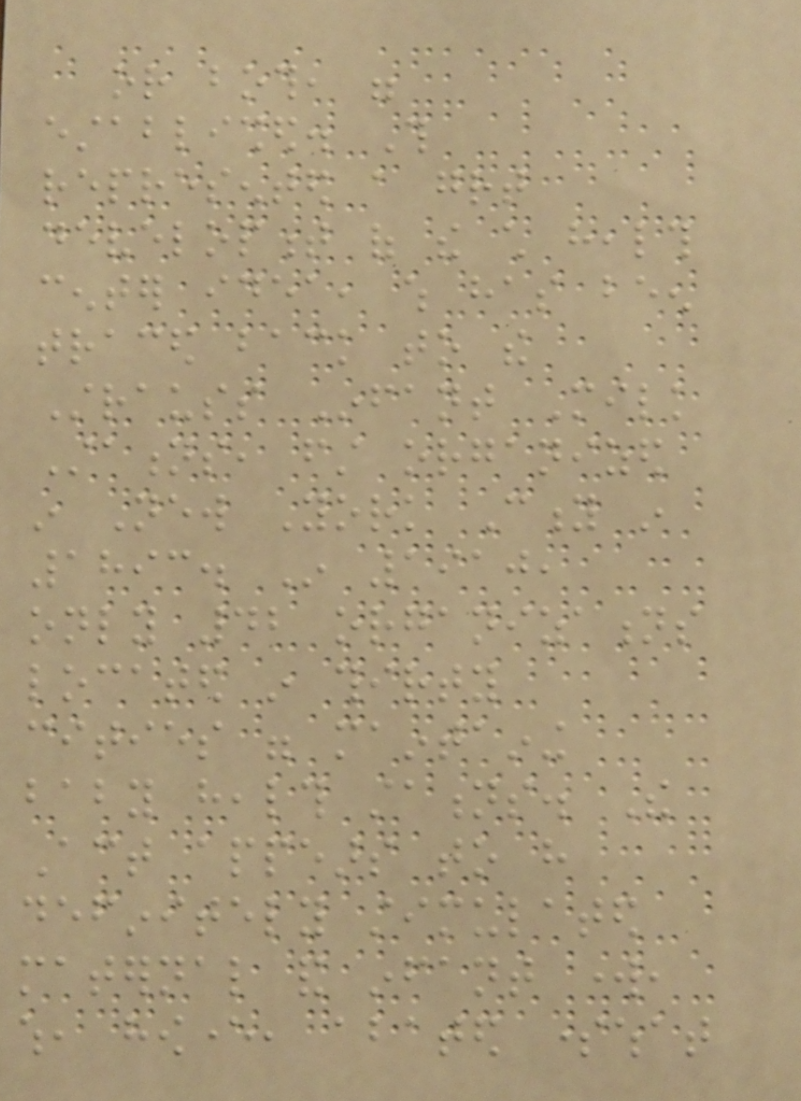or both, were
established. This
represented a great
development of the child health
center idea, which has been
traced back to the
Strauss Infant Milk
Stations, first organized
in New York City in
1893. In 1910,
only 42 organizations
located in thirty
cities were maintaining
baby health stations. The
Act appears to have
definitely stimulated
maternal and infant work,
which, however, abated somewhat
